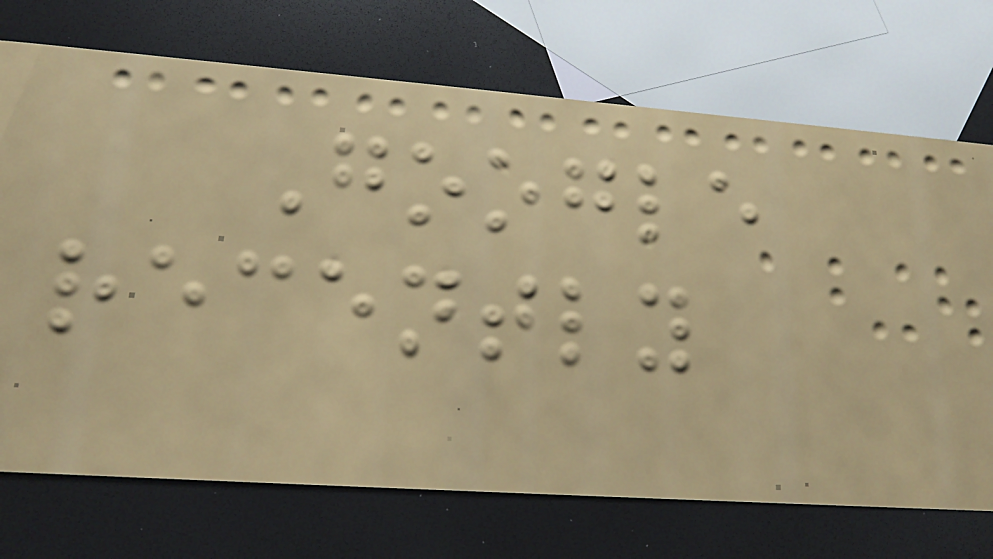Google
recently
